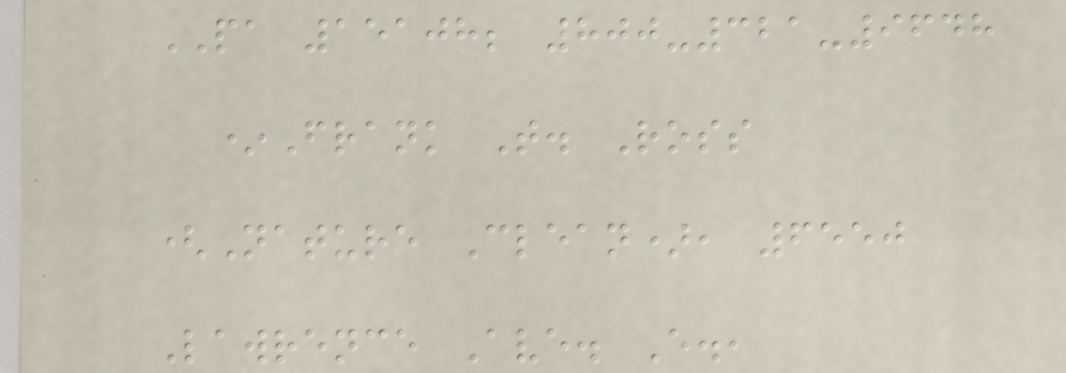PA 15108; 800-321-9648
*Frank T. Ross
(Nature Clean), 6550
Lawrence Ave. E.,
